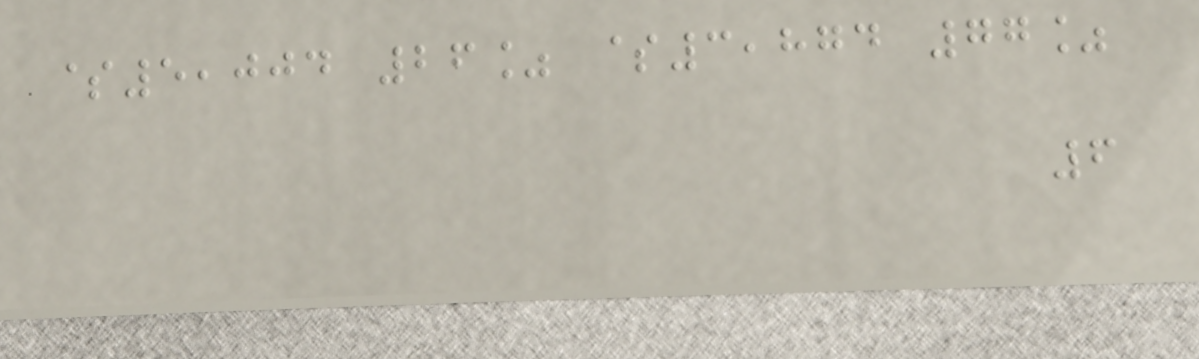$5,004 26% $3,874 77%
6
